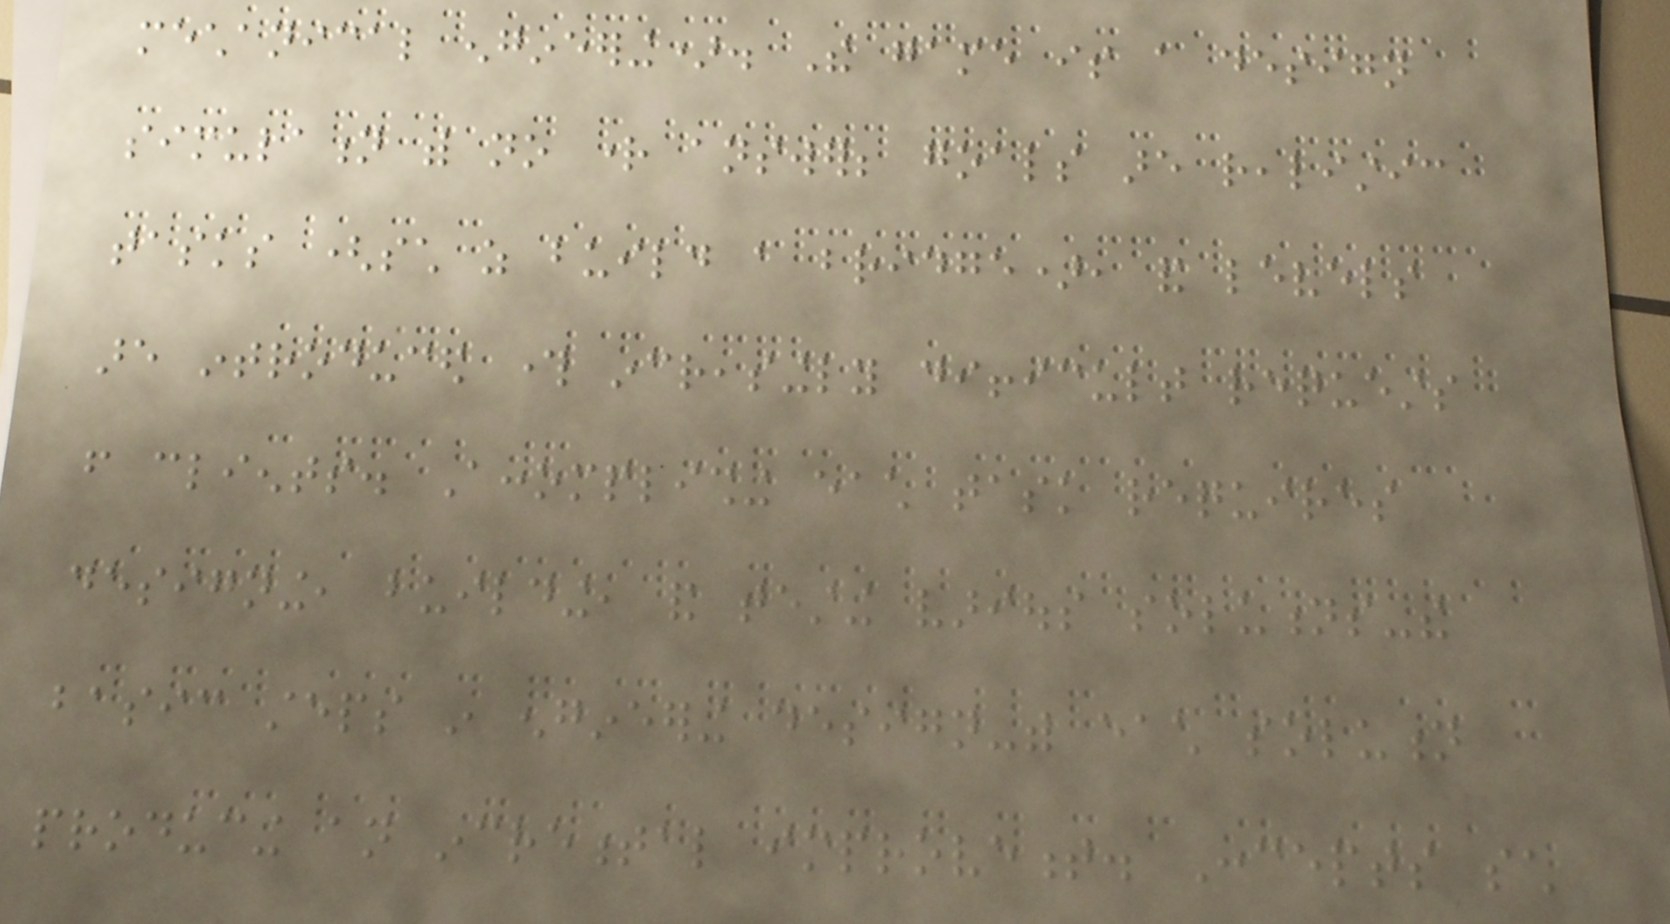mechanical engineering). The game is a design
simulation with no right answer; goals are realistic
tasks (such as build a bridge), and levels
are introduced through increasingly difficult requests
from clients. Accomplishing each task requires
designing, building, and testing various solutions-the
basic steps in engineering design-with each solution
producing an incremental improvement. Concepts such
